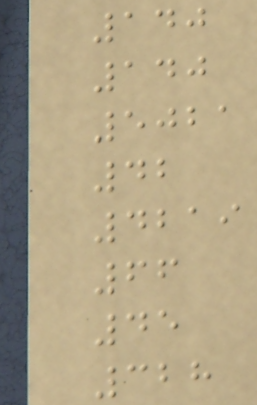140
140
5021
42
4219
66
45
328
